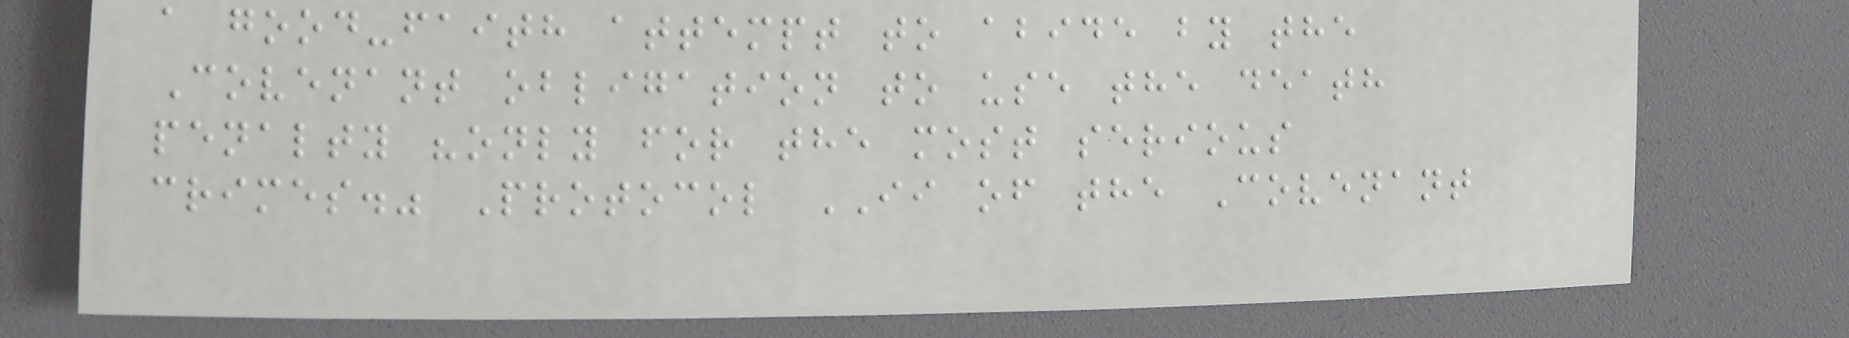a good-faith attempt to abide by the
Covenant obligation to use the death
penalty "only for the most serious
crimes." Protocol II of the Covenant
